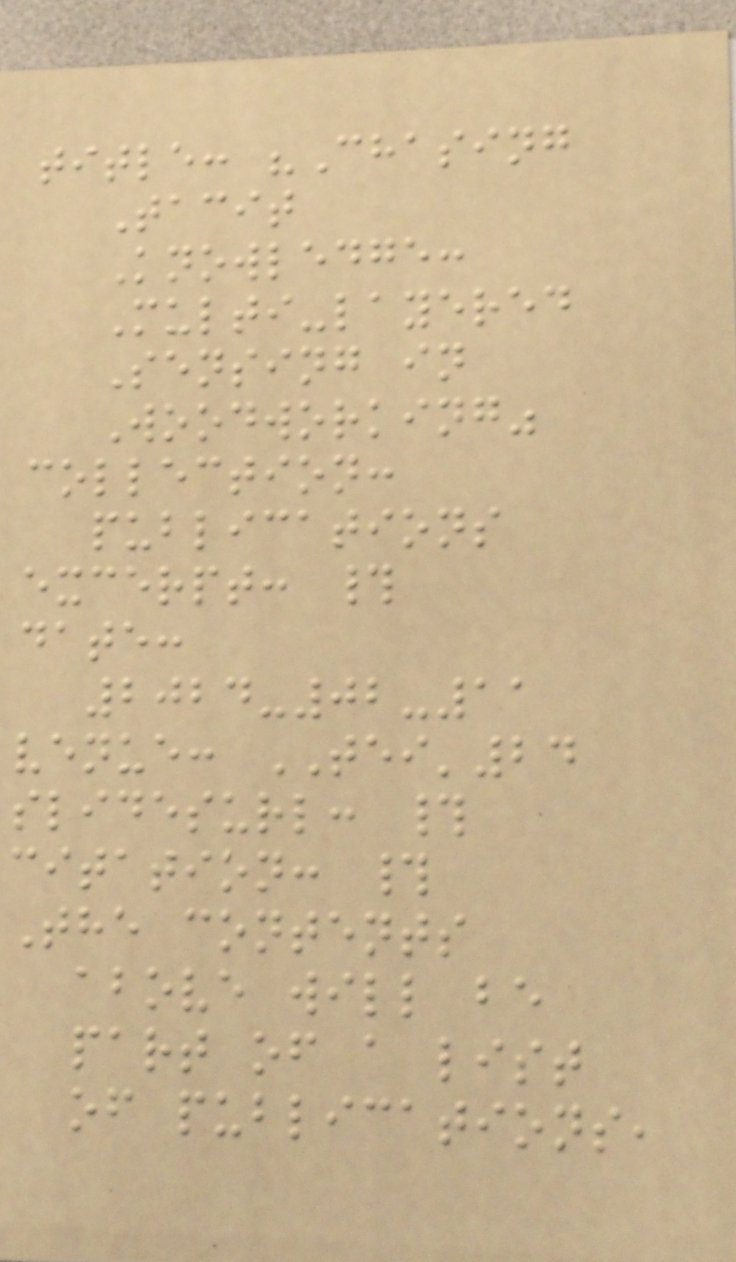title: "Chasing
Tacit
Knowledge:
Multi-layered
Sensing in
Woodworking"
collection:
publications
excerpt: #
date:
2024-02-11
venue: TEI'24
slidesurl: #
citation: #
The contents
above will be
part of a list
of publications,
